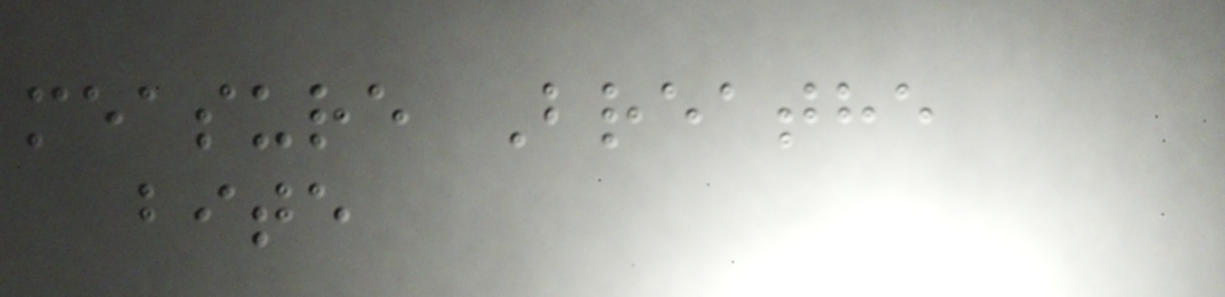measure Breathe
bite
